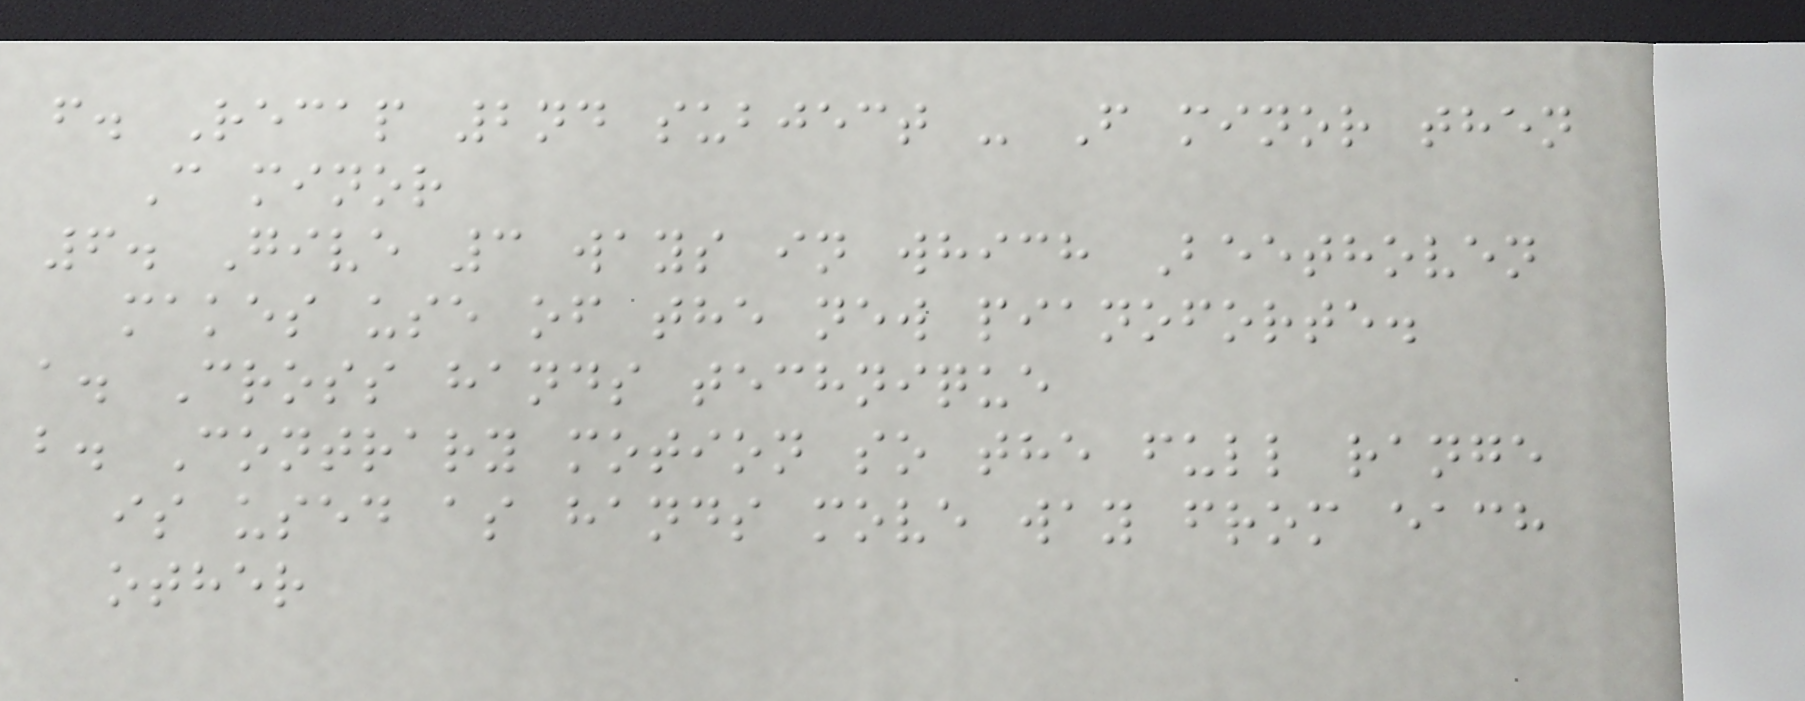f. Recap 2nd subject - F minor then
C minor
6. Give 3 ways in which Beethoven
makes use of the new pianoforte.
a. Cross hands technique
b. Contrary motion so the full range
is used as hands move way from each
other
